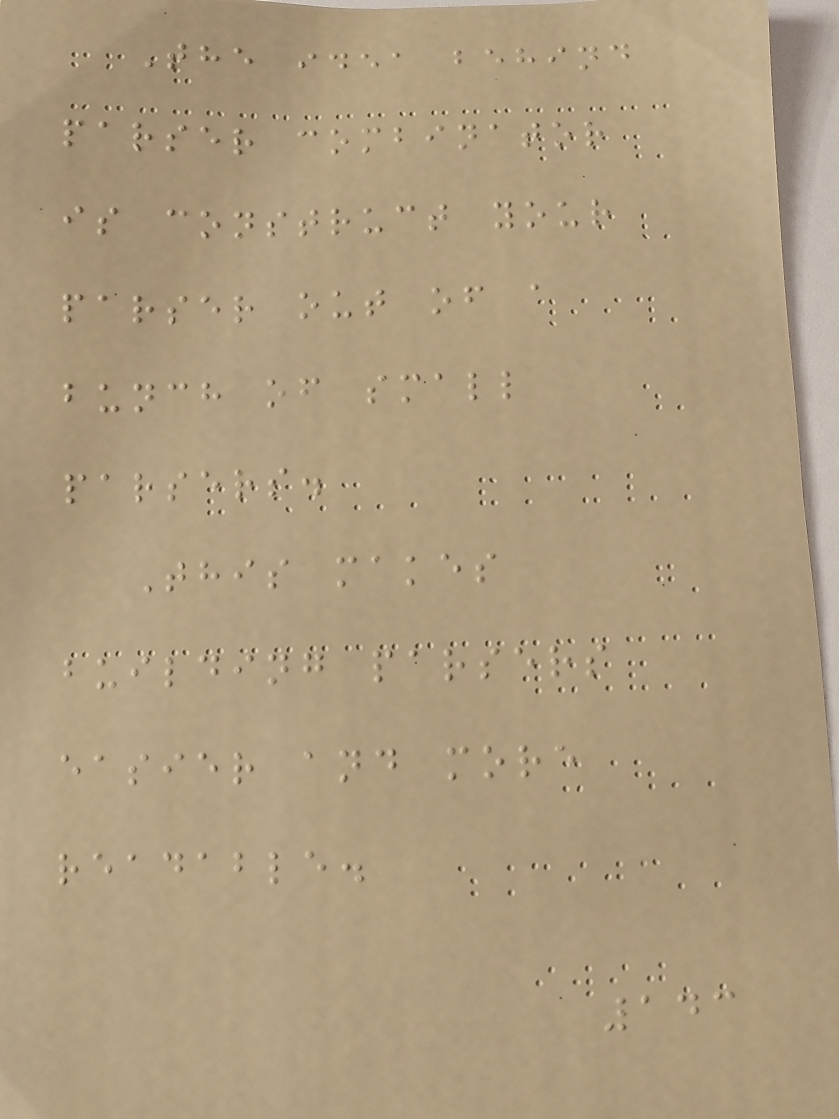The idea behind
parser combinator
is construct your
parser out of a
bunch of small
parsers.
This makes
building parsers
easier and more
readable.
143
